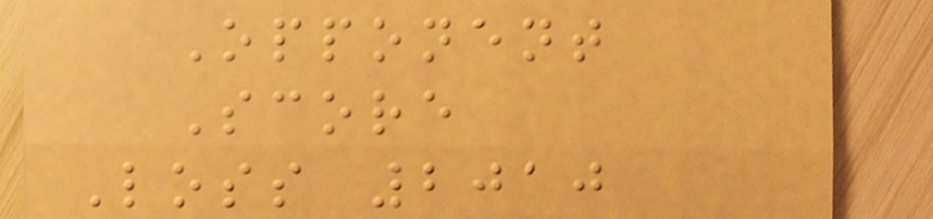Opponent
Score
Loss 2010
